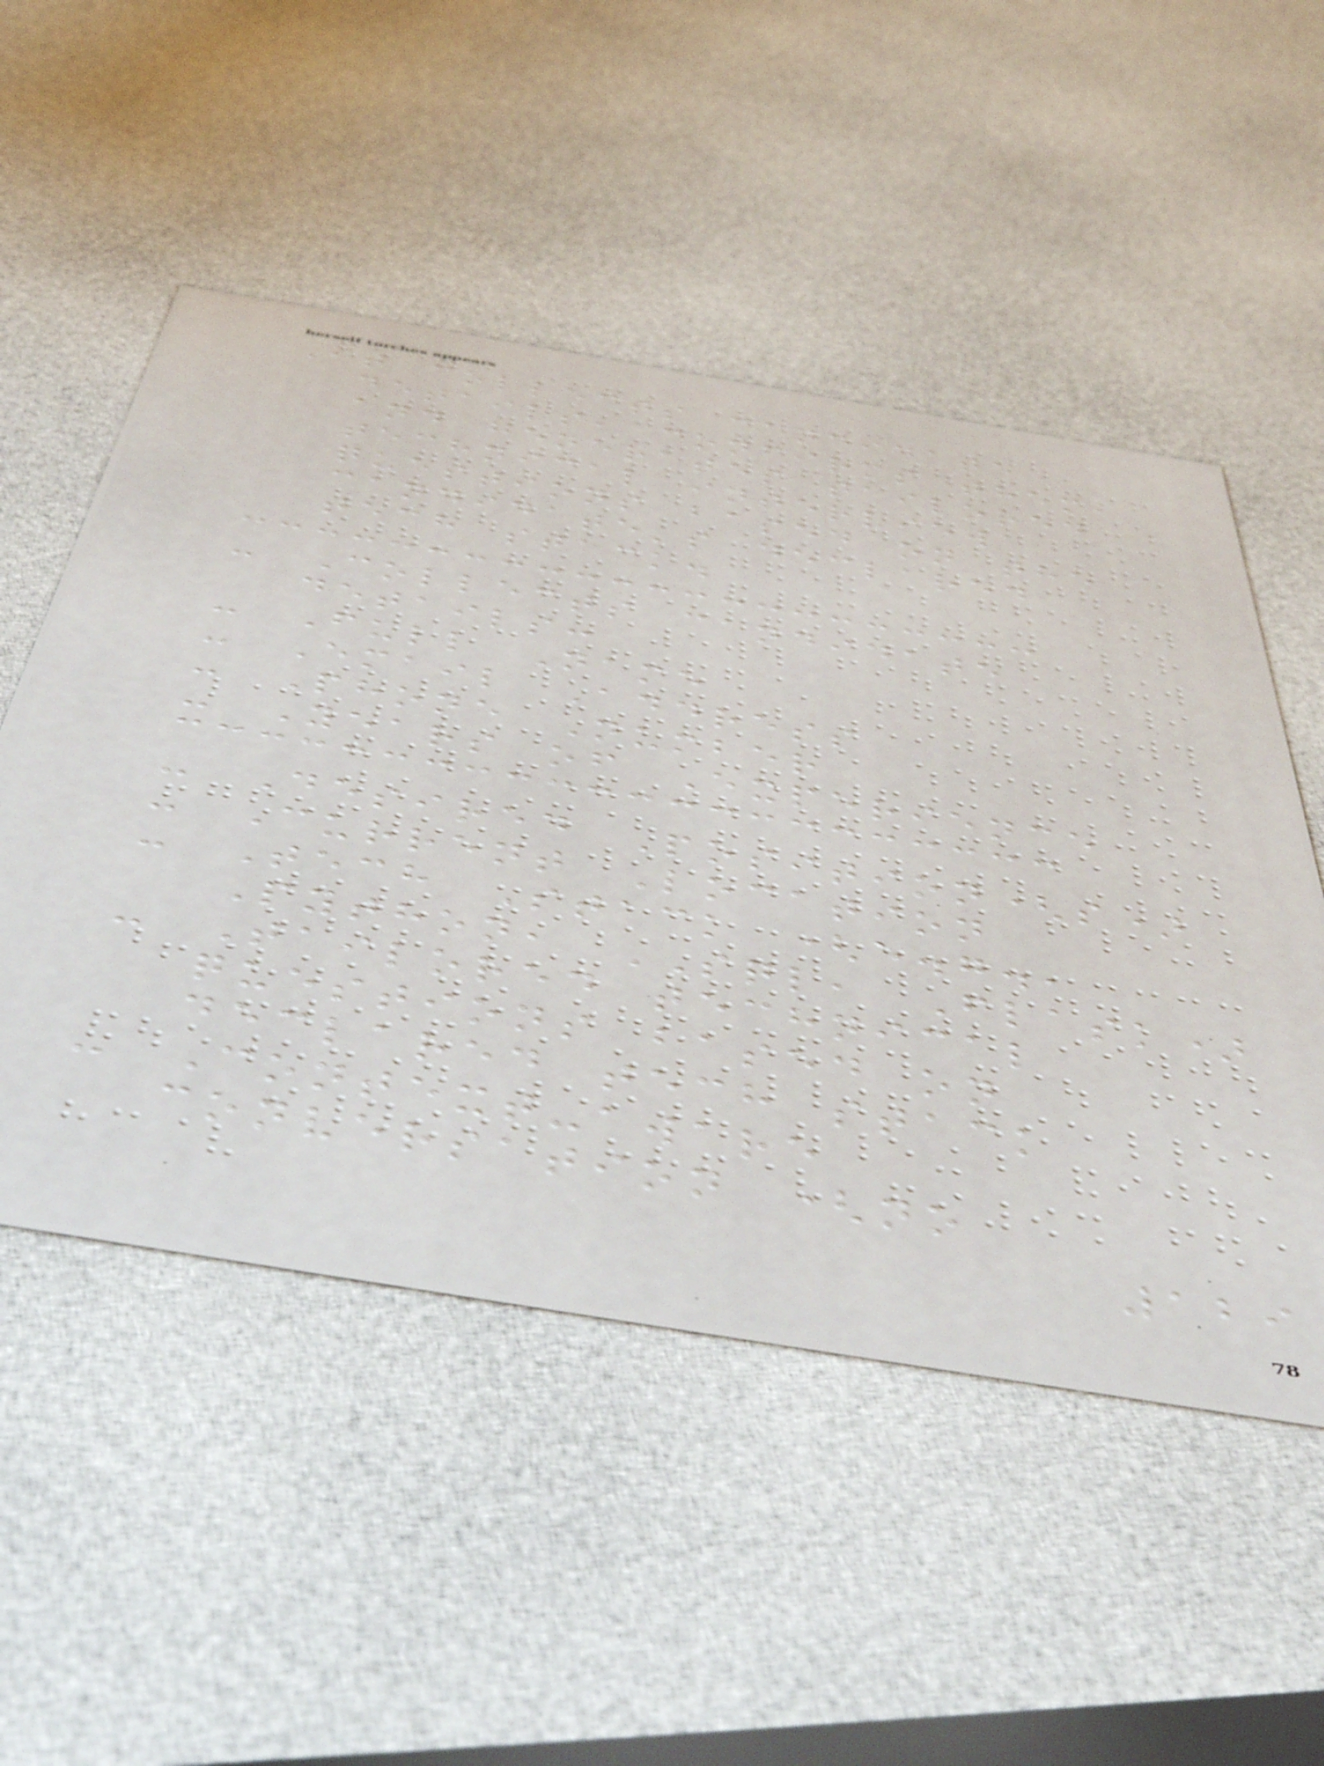It collects candidate
details, confirms them,
and generates tailored
technical interview
questions based on the
candidate's declared
tech stack.
- Collects candidate
details:
- Full Name
- Email Address
- Phone Number
- Years of Experience
- Desired Position(s)
- Current Location
- Tech Stack (e.g.,
Python, SQL, Flask)
- Tailored technical
questions based on
declared tech stack
- Context-aware
conversation (no
129
